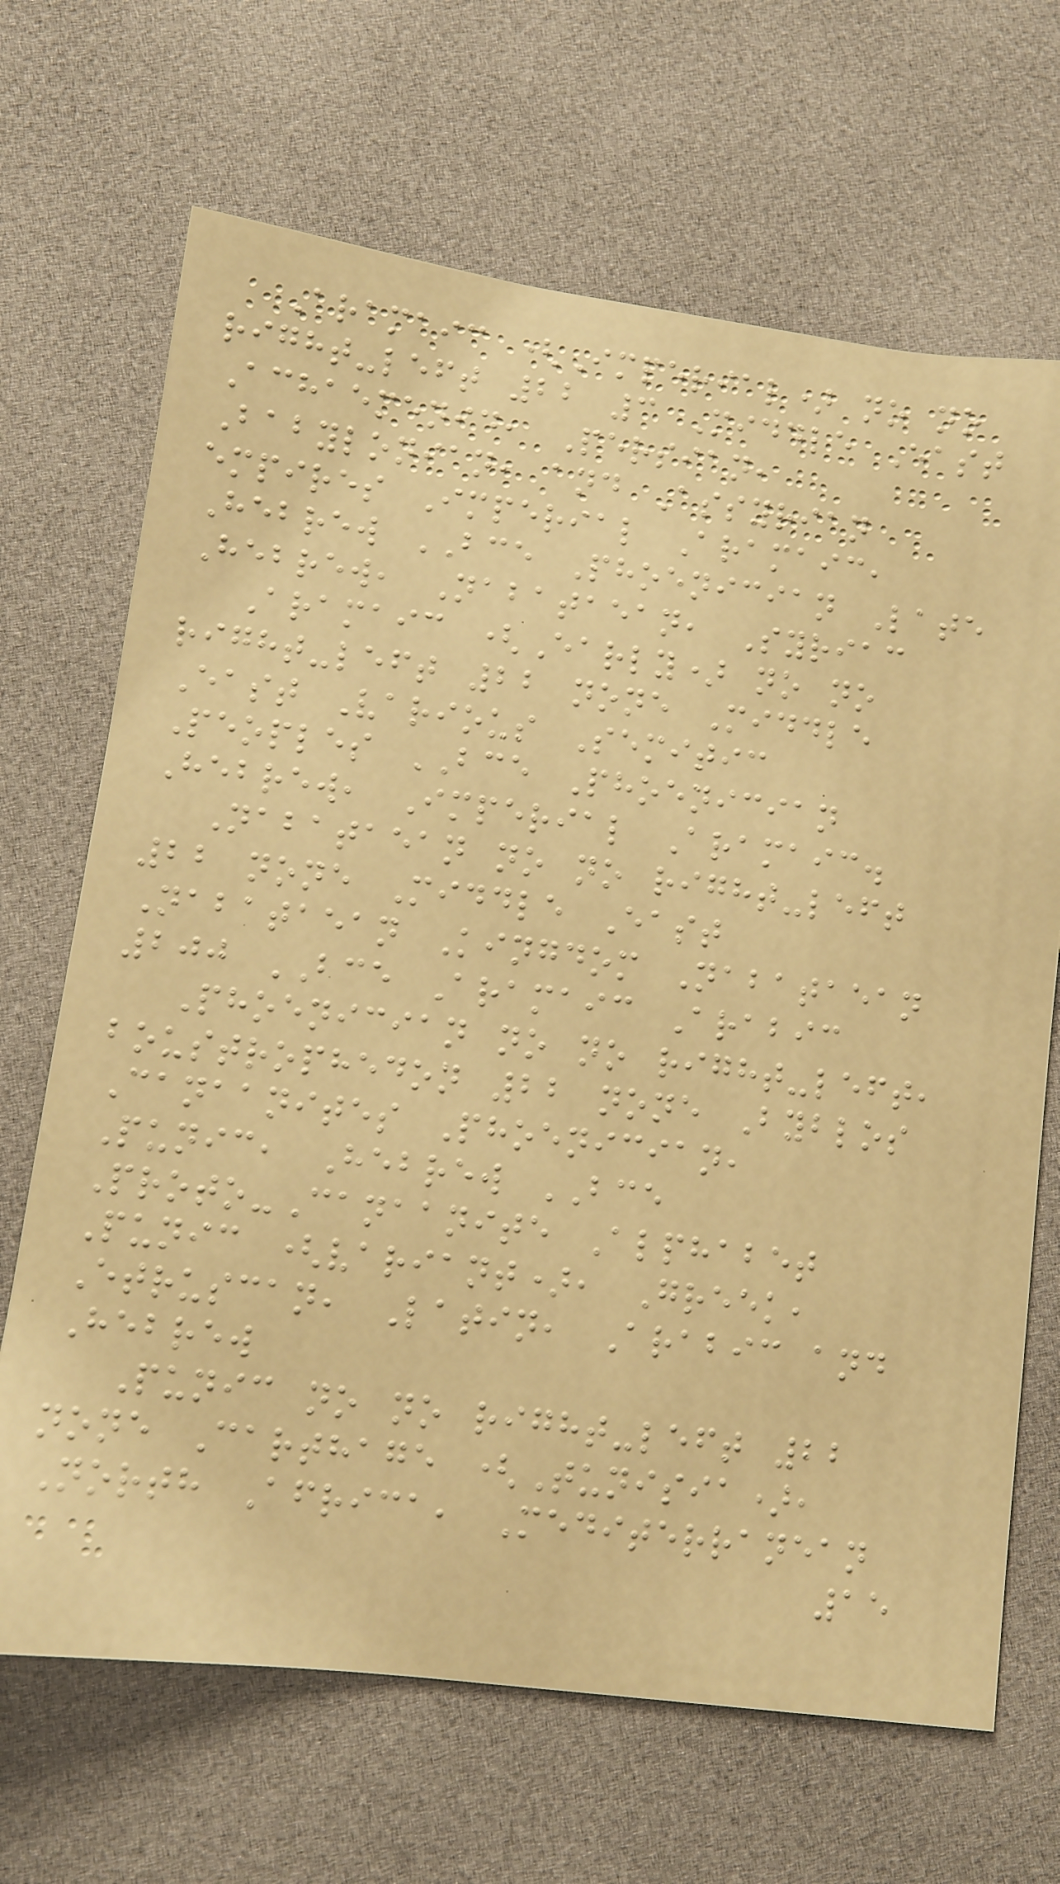Aramaic (Imperial) no no
right-left 22 3 Middle East
Achaemenid, Persian,
Babylonian, and Assyrian
empires Imperial Aramaic,
Hebrew BCE Phoenician Late
Hebrew, Nabataean, Syriac
Aramaic (Early) no no
right-left 22 none Middle
East Various Semitic
Peoples BCE Phoenician
Hebrew, Imperial Aramaic.
Nabataean no no right-left
22 none Middle East
Nabataean Kingdom Nabataean
200 BCE Aramaic Arabic
Phoenician no no right-left,
boustrophedon 22 none Byblos
Canaanites Phoenician,
Punic, Hebrew BCE
Proto-Canaanite Alphabet
Punic (variant), Greek,
Etruscan, Latin, Arabic and
Hebrew
Punic no no right-left 22
none Carthage (Tunisia),
North Africa, Mediterranean
15
